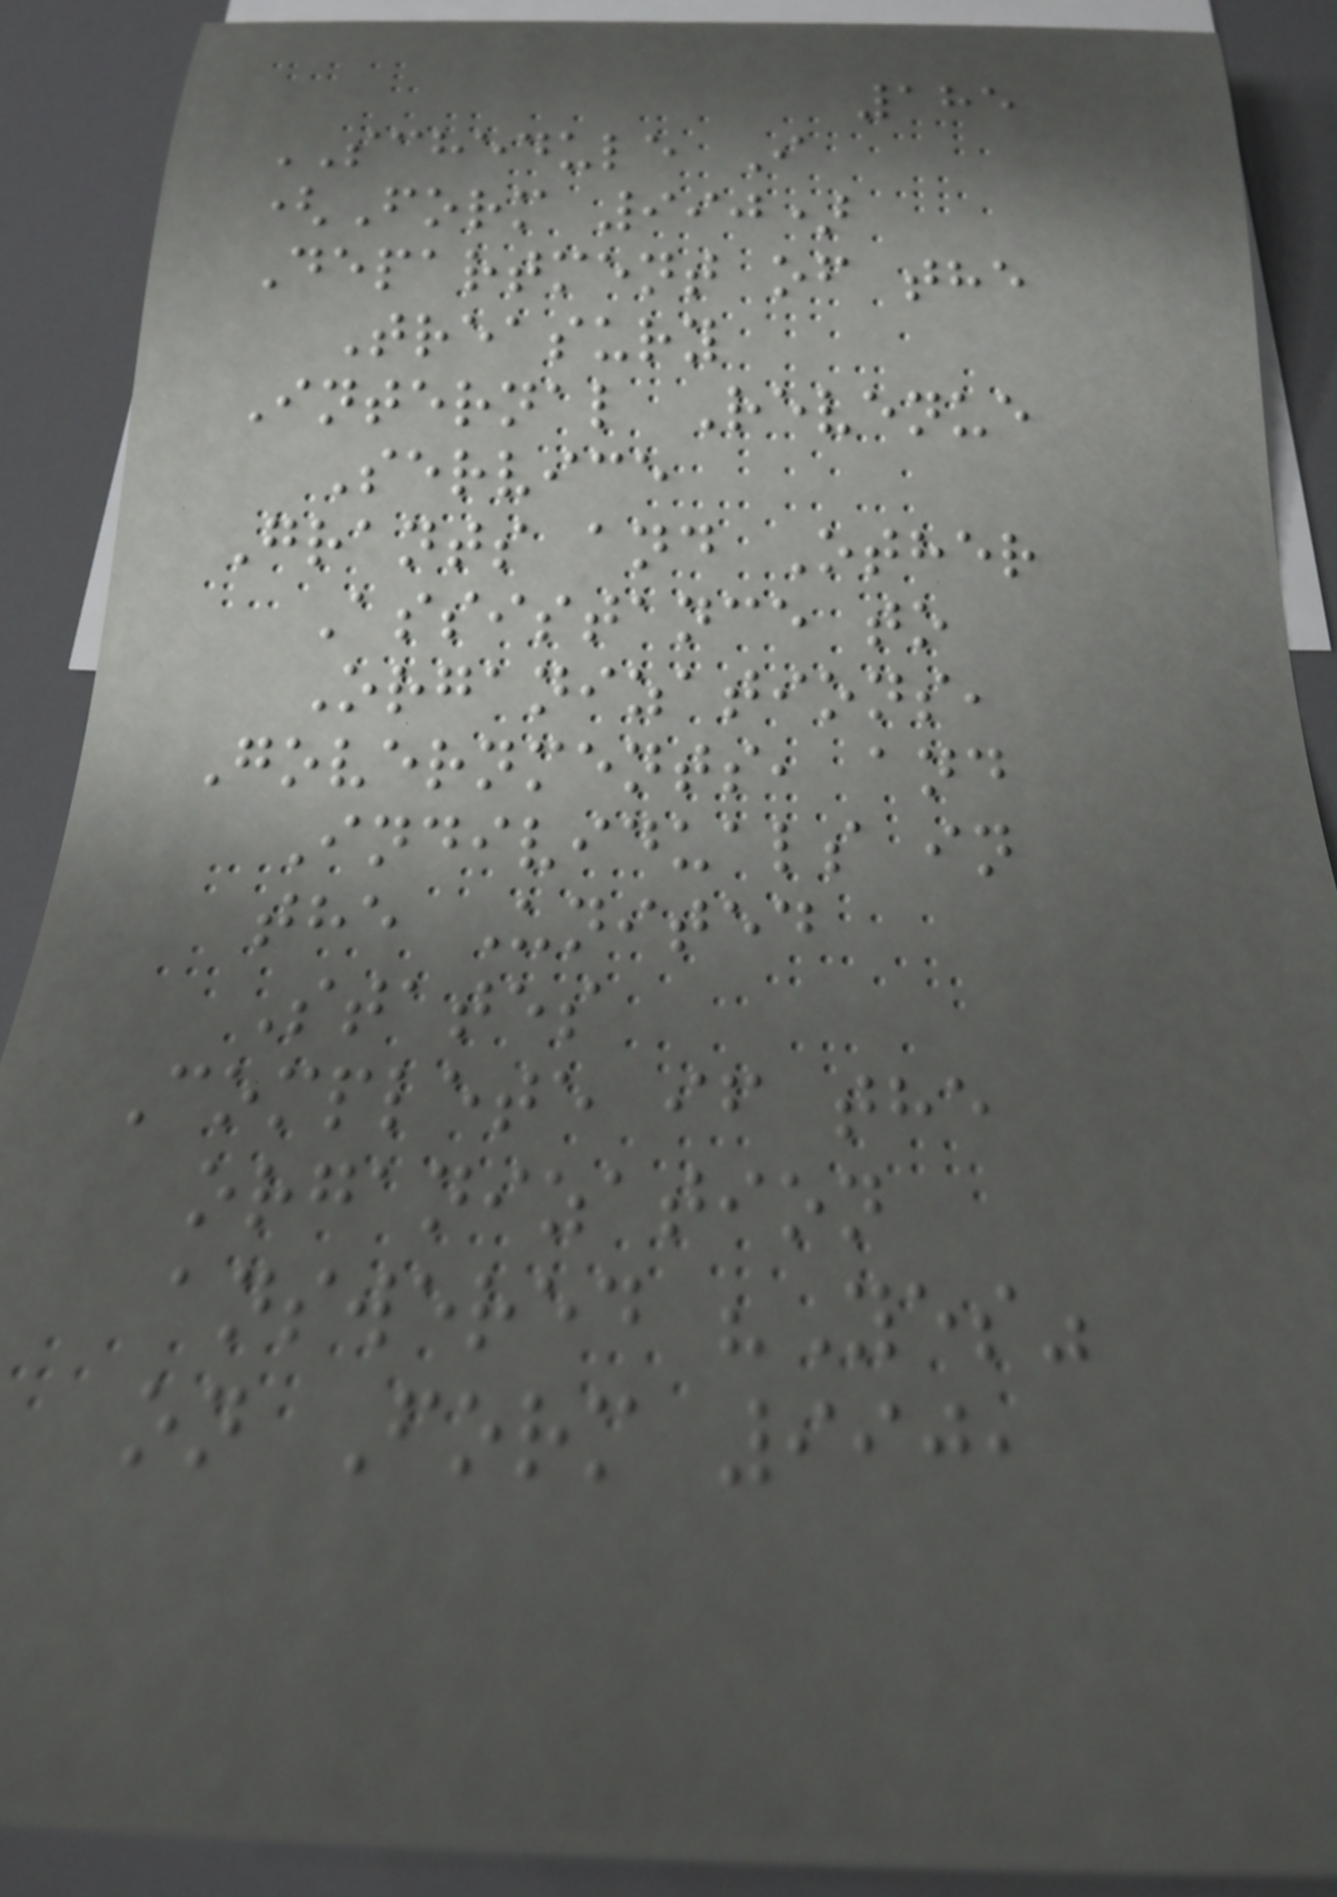185
SCHEDULE I
(Form 990)
Department of the
Treasury
Internal Revenue
Service
Grants and Other
Assistance to
Organizations,
Governments, and
Individuals in
the United
States
Complete if the
organization
answered "Yes"
on Form 990,
